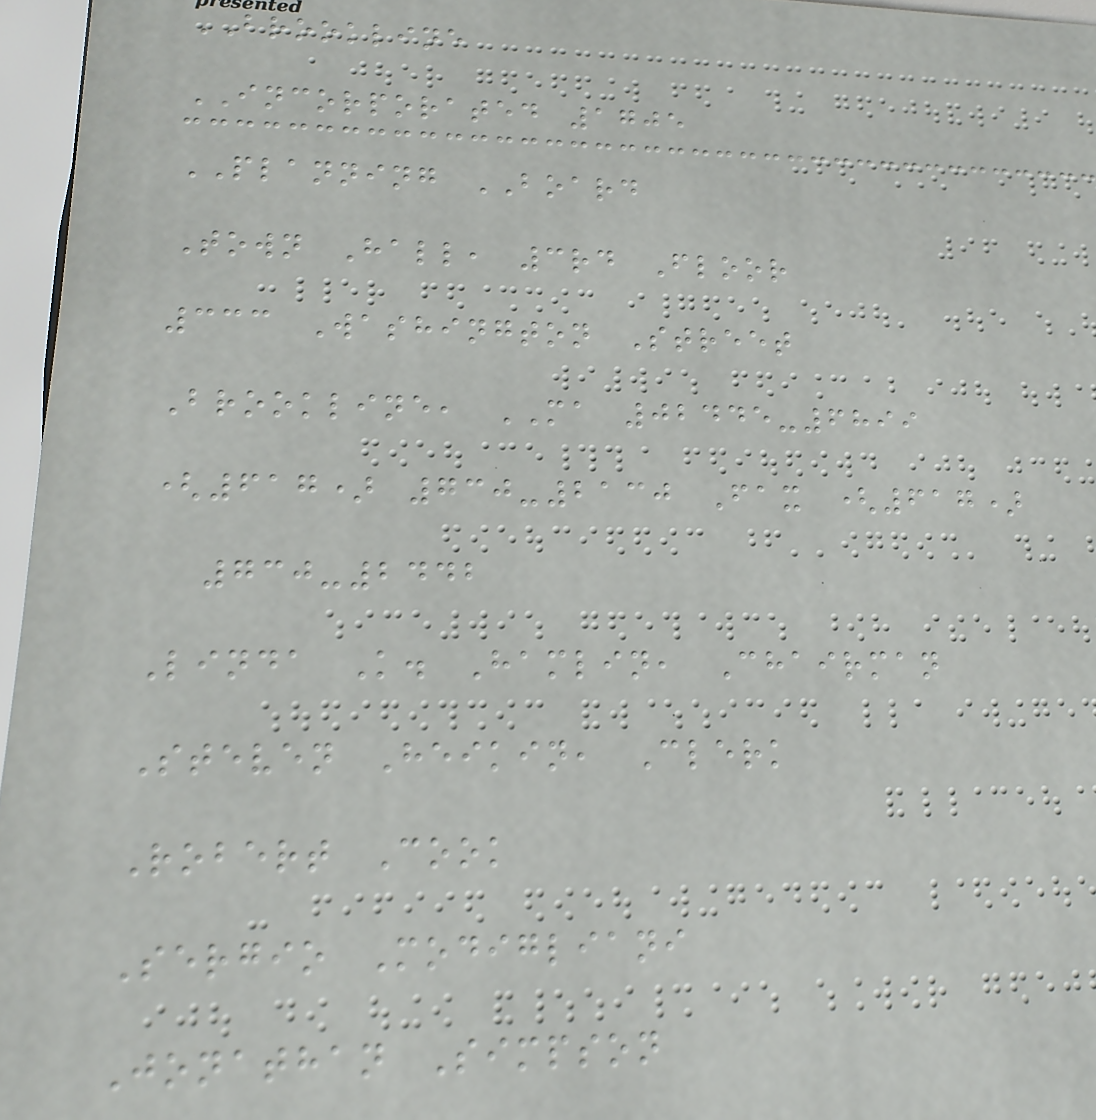BROOKLINE
INCORPORATED 1705
PLANNING BOARD
Town Hall, 3rd Floor
333 Washington Street
Brookline, MA 02445-6899
(617) 730-2130 Fax (617)
730-2442
Linda K. Hamlin, Chairman
Steven Heikin, Clerk
Robert Cook
Sergio Modigliani
Jonathan Simpson
